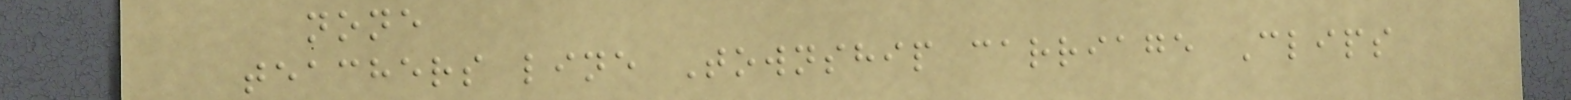none
teachers line Township carriage Clips
